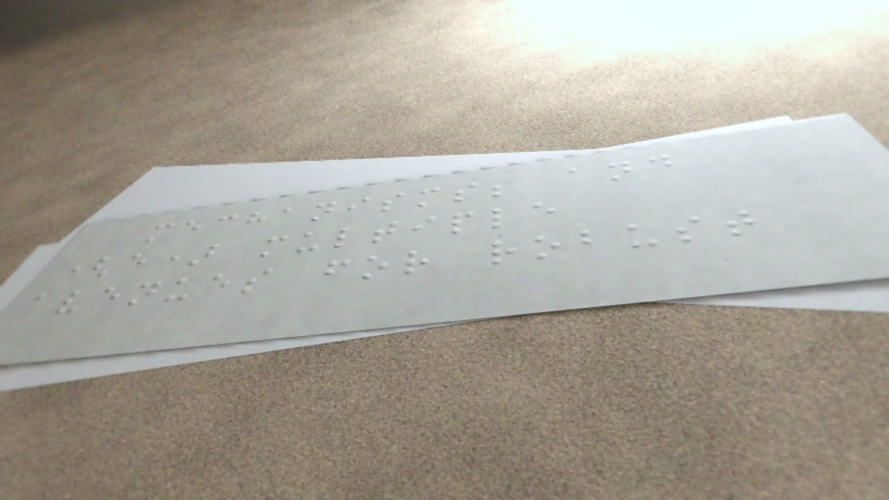mechanisms; and
(e) multiple
avenues for robust
